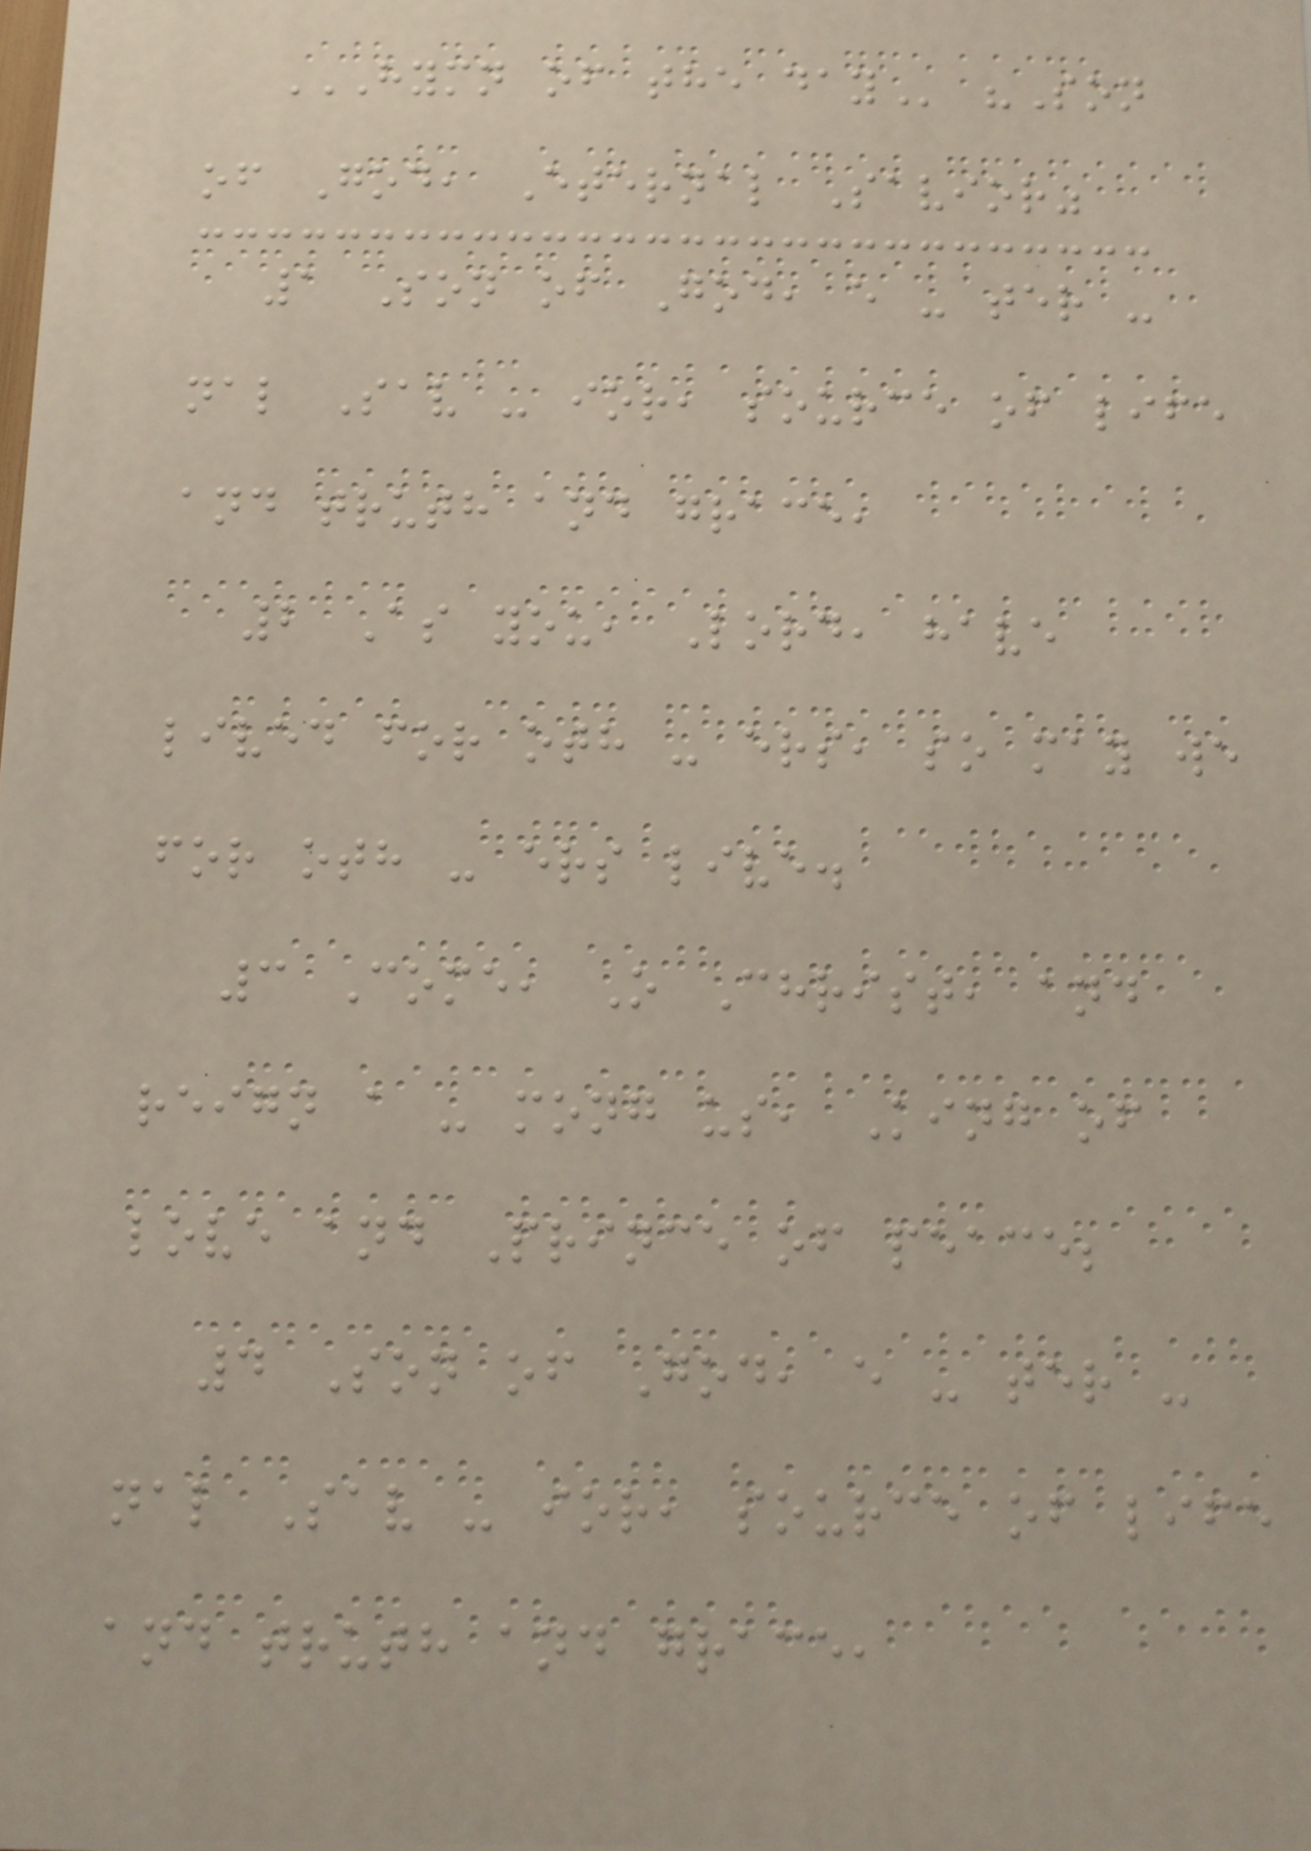HYMN OF THE DAY "Son
of God, Eternal Savior"
1 Son of God, e - ter -
nal Sav - ior, source of life
and truth and grace,
2 As you, Lord, have
lived for oth - ers, so may we
for oth - ers live.
3 Come, O Christ, and
reign a - mong us, King of
love and Prince of peace;
4 Son of God, e - ter -
nal Sav - ior, source of life
and truth and grace,
